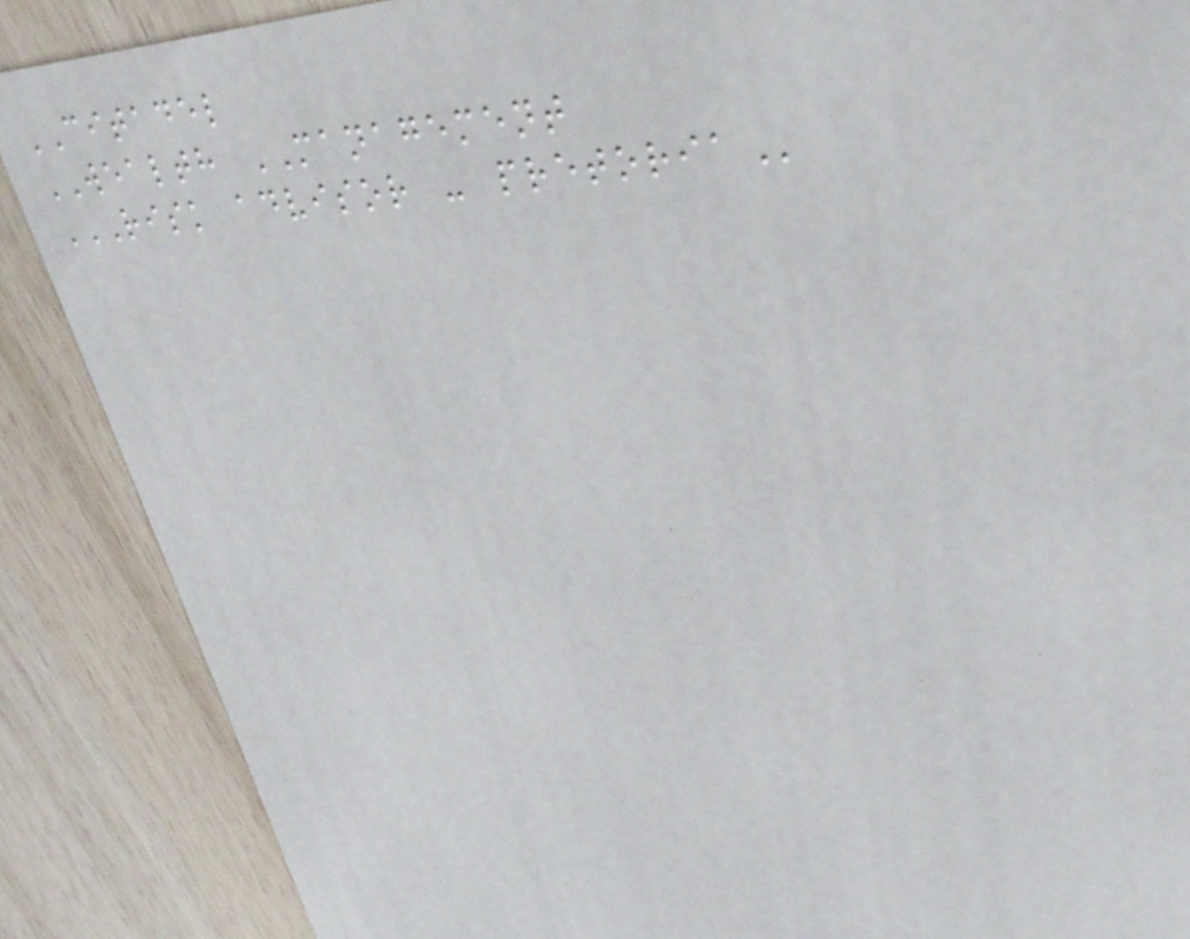CITADEL
WEALTH MANAGEMENT
RISK ADVISOR - PRETORIA
